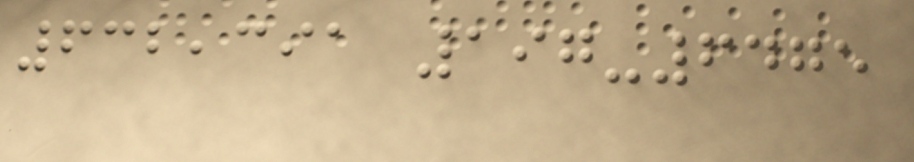632,391 197-6475
